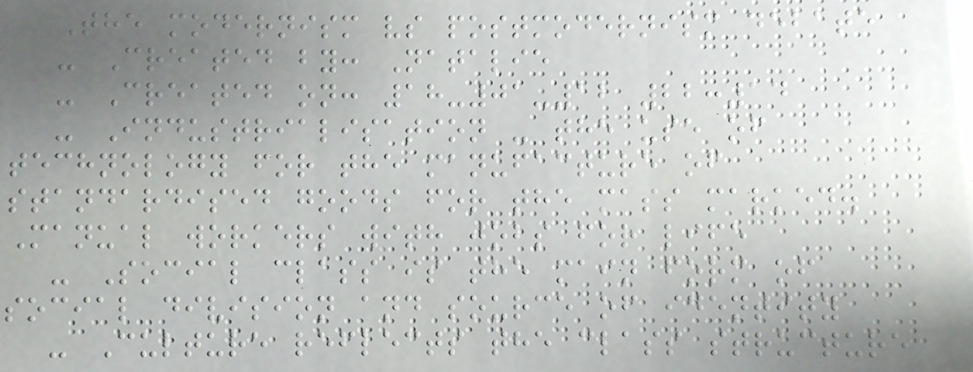The modernism vs postmodernism debate
- Created by: Natalie
- Created on: 18-01-12 22:14
- Industrialisation - the use of
technology for the manufacture of
standardised goods for the mass marked.
Manual workers with jobs for life
- Social class is the main form of
social division and source of identity
- Culture reflects the class structure
